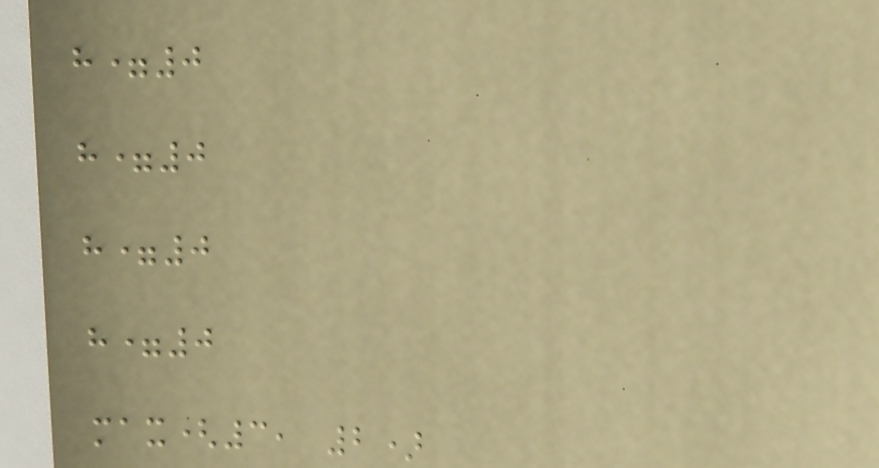h=0
h=0
h=0
h=0
max(3, 2)
